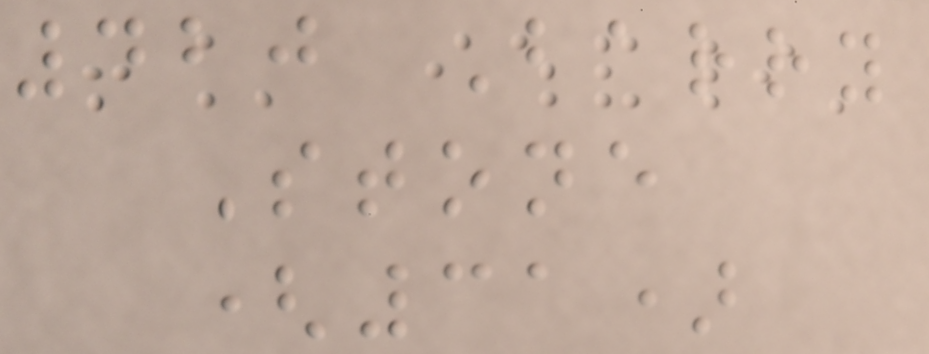420 Barry
Stone
(31)
